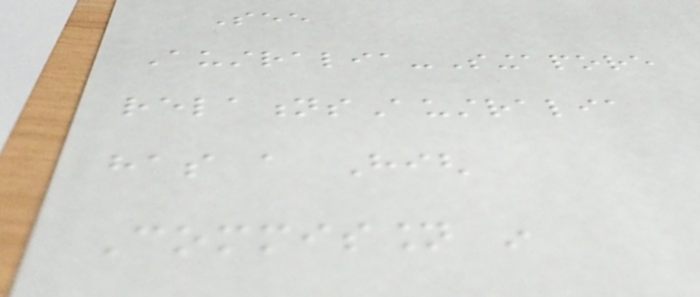See
Australia-Singapore
relationsAustralia
has a High
Commission in
